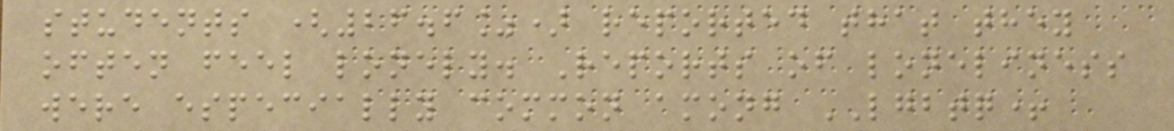students (26.6%) reported that they
often feel lonely. Reports of loneliness
were especially common among LGBTQ+
